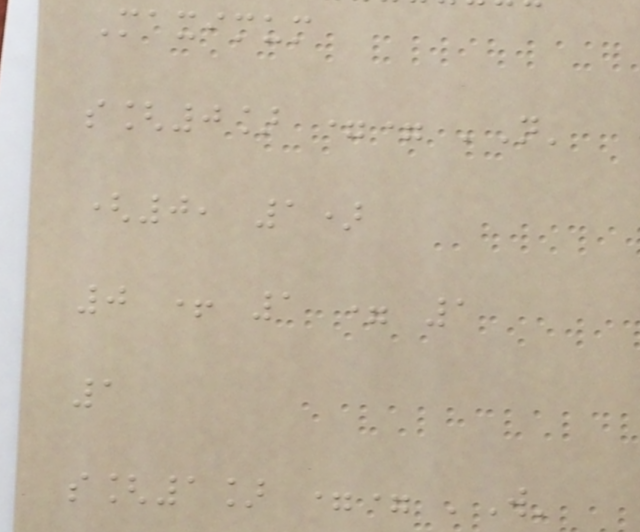Maximum
s[0] == 'N'
(0, 1)
0 + 1 = 1
1
s[1] == 'W'
